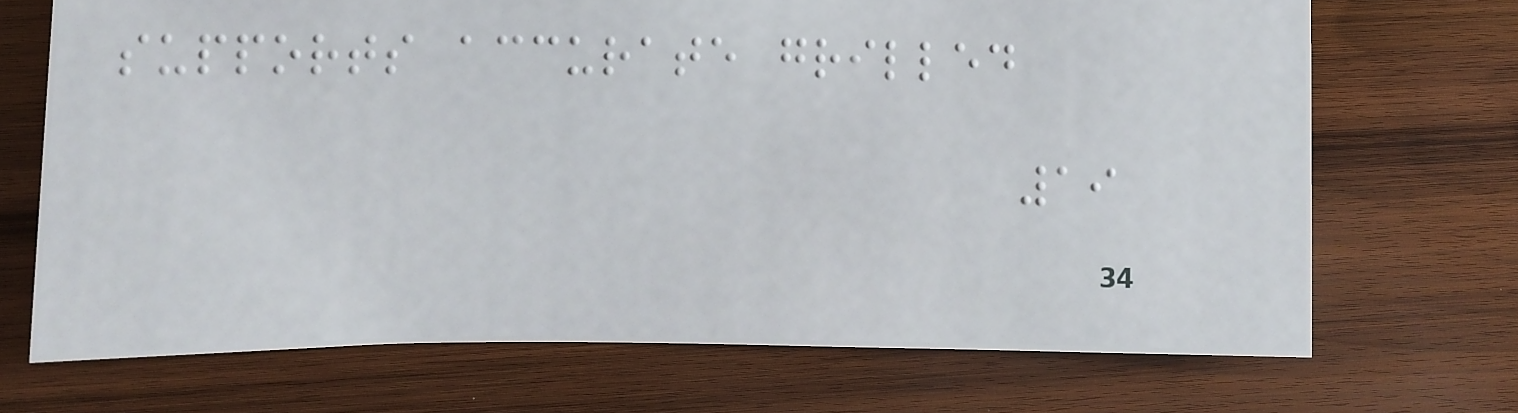supports accurate grilled
19
